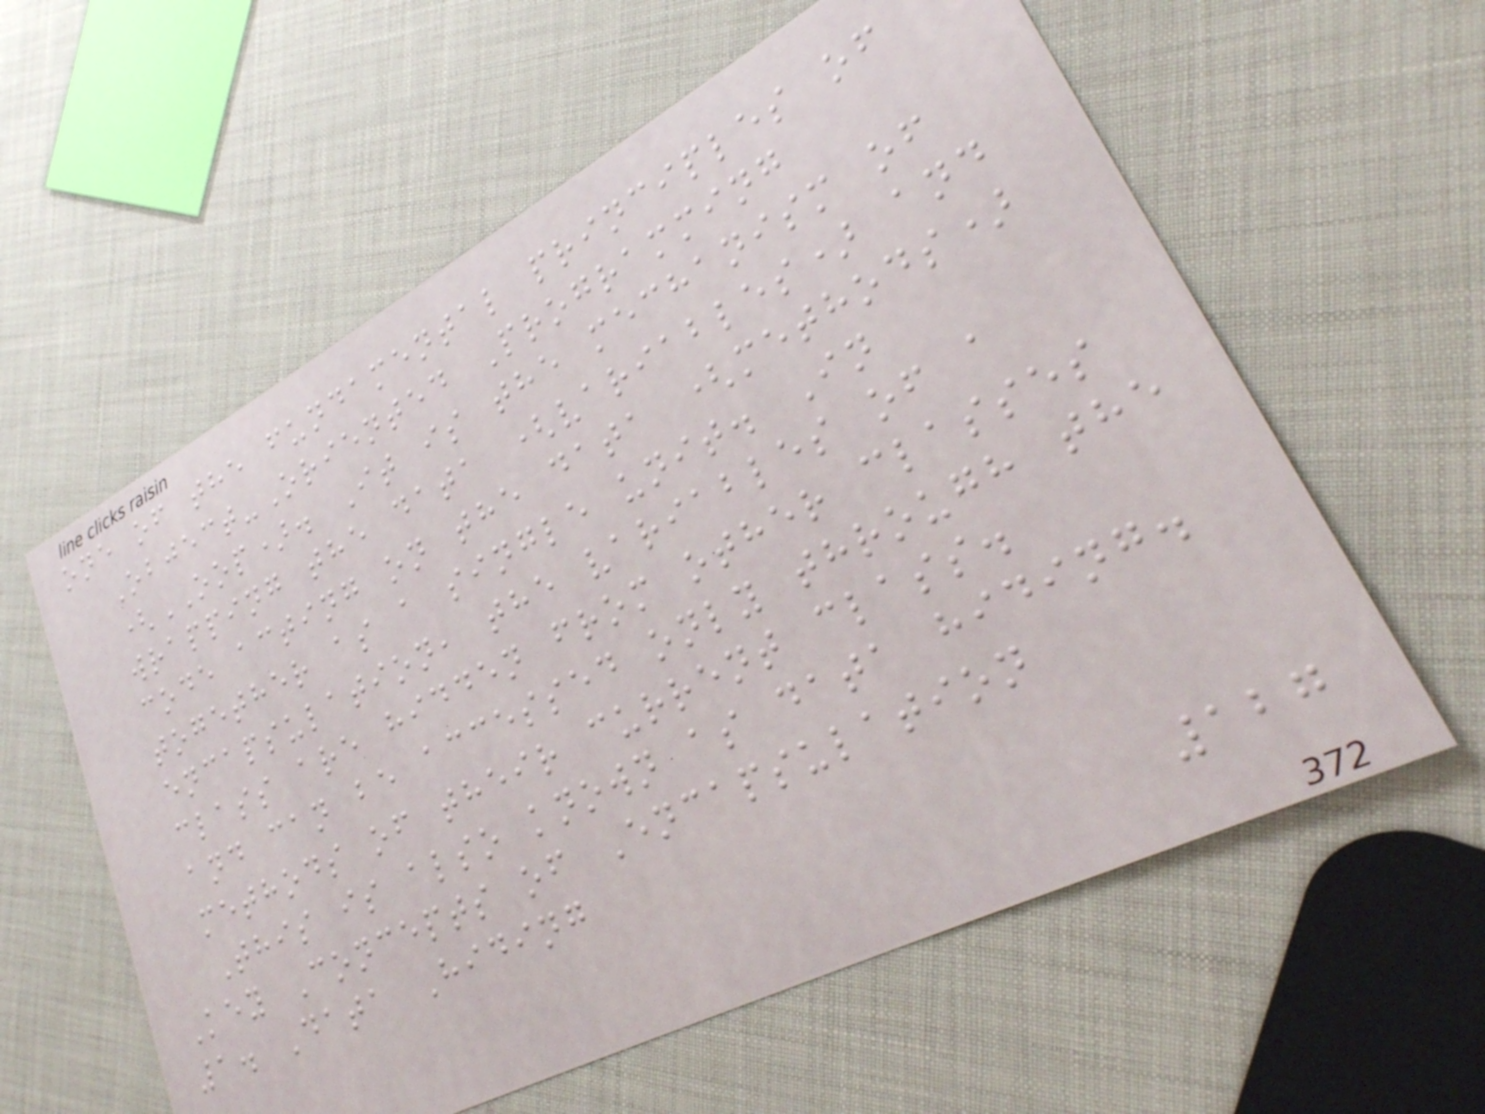one of the fundamental principles of
Object-Oriented Programming
(OOP). It is the mechanism of
wrapping the data (variables) and
code acting on the data (methods)
together as a single unit. In
encapsulation, the variables of a
class are hidden from other classes
and can be accessed only through the
methods of their current class.
This is also known as data hiding.
Key Concepts of Encapsulation
1. Data Hiding
127
